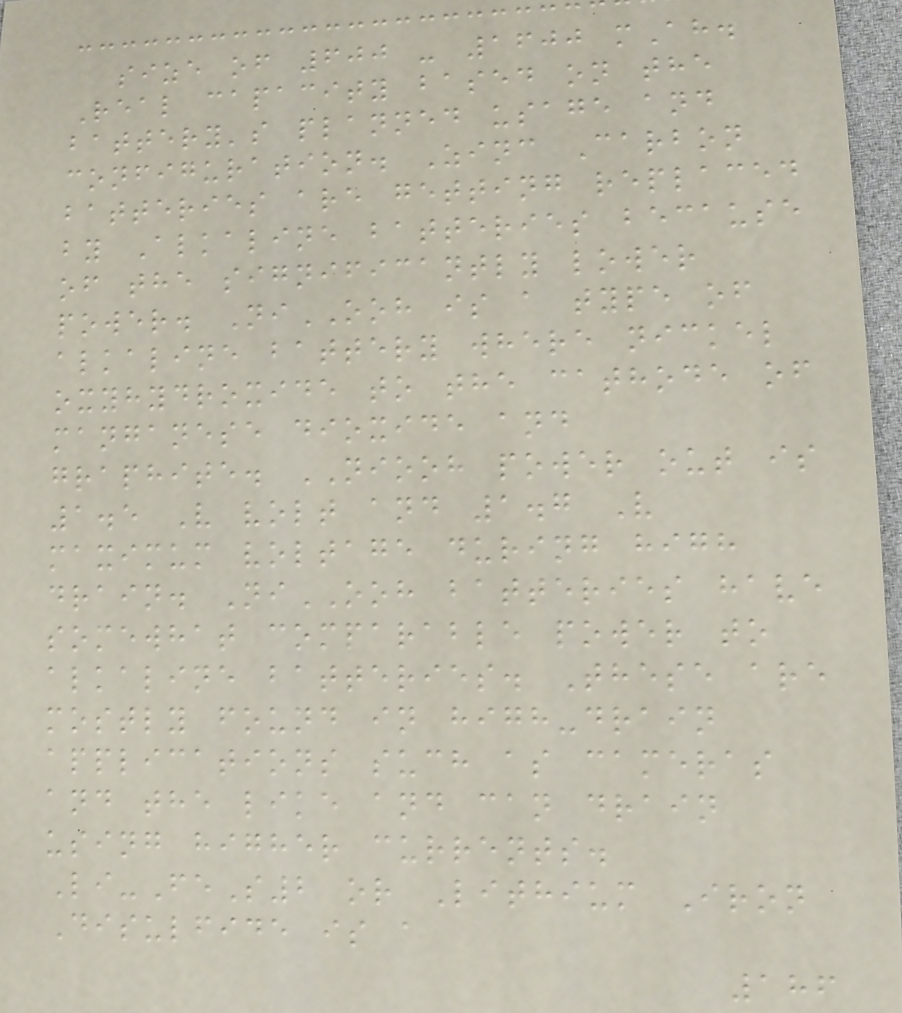size of 600 - 1600 mAh.
Real capacity based on the
battery's planned usage and
configuration. Zinc Carbon
batteries are getting replaced
by Alkaline batteries because
of the significantly lower
power. NiOOH is a type of
alkaline battery where nickel
oxyhydroxide to the cathode of
manganese dioxide and
graphite. NIOOH power out is
1.5 V volt and 1.7 V
maximum voltage during high
drain. NiOOH batteries have
somewhat comparable power to
alkaline batteries. These are
mostly found in high-drain
applications such as cameras
and the like and can drain
using higher currents.
Li-FeS2 or Lithium Iron
Disulfide is a
186
